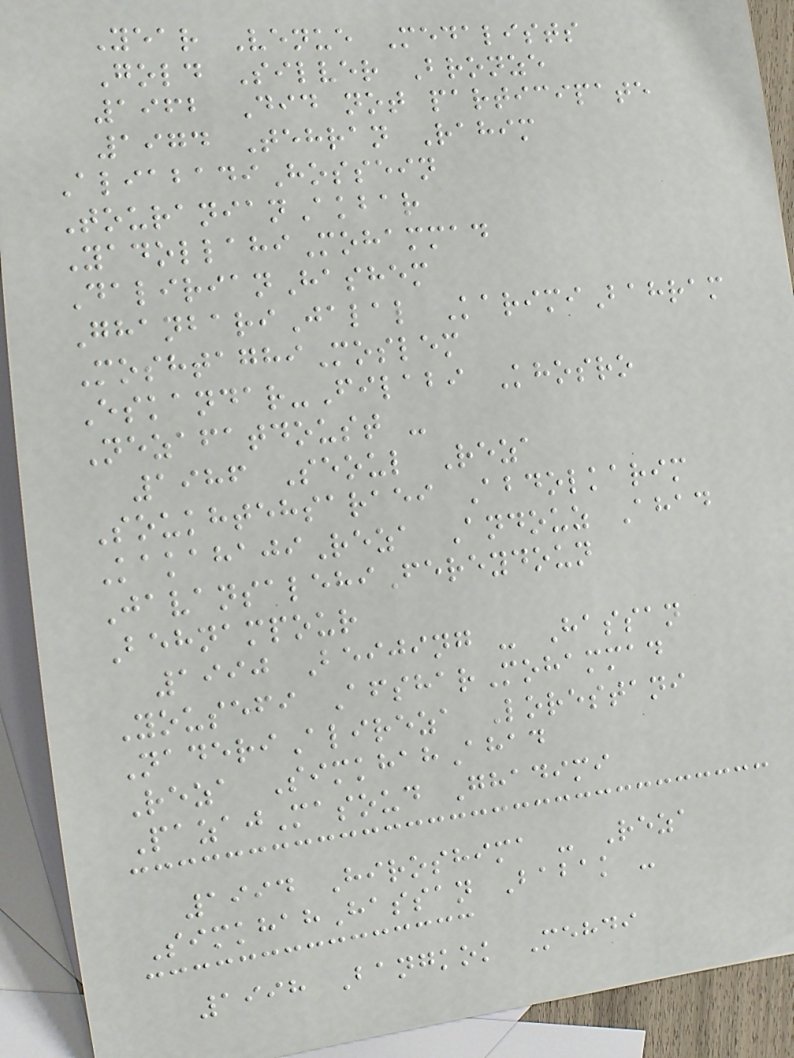Year Venue Medalists
Gold Silver Bronze
1962 Did not participate
1974 Tehran Rahim
AliabadiHossein
TouranianAkbar
YadollahiMohammad
DalirianHashem
GhanbariJalal KarimiBahram
MoshtaghiMoslem
Eskandar-Filabi Khosro
Nezafatdoust -
1986 Seoul Reza
Soukhtehsaraei Abdolkarim
KakahajiReza Andouz Ahad
JavansalehiFereydoun
Behnampour
1990 Beijing - Hassan
Yousefi AfsharMohammad
NaderiAlireza Lorestani
Reza SimkhahAhad
PazajMasoud Ghadimi
1994 Hiroshima - Reza
SimkhahHassan Babak -
1998 Bangkok Mehdi
